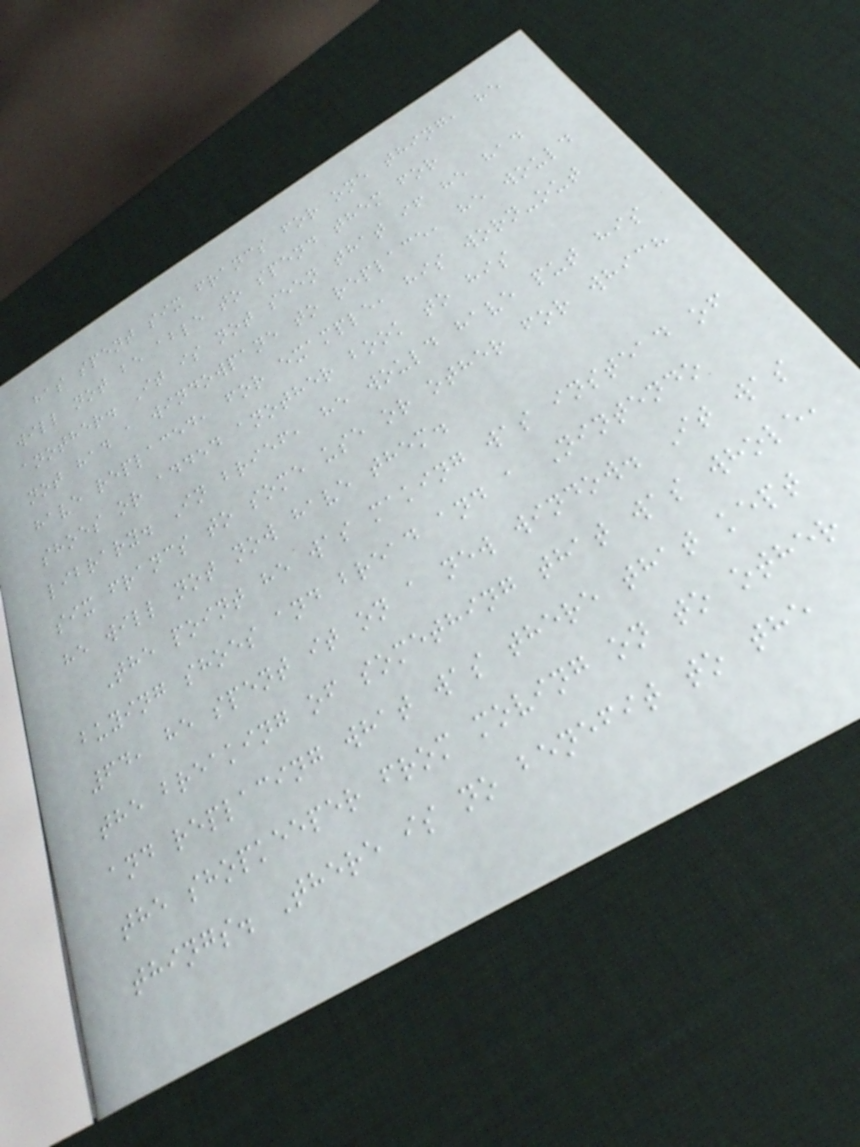has spent six francs for one thing, he
will not be able to spend them for
another. It is not seen that if he had
not had a windowpane to replace, he would
have replaced, for example, his worn-out
shoes or added another book to his
library. In brief, he would have put his
six francs to some use or other for which
he will not now have them.
The point he was making was instead of
buying shoes and bread and a Nintendo
64, he spent it on a new window. It was
the breaking of something that was whole,
and replacing what was there that kept
the shopkeeper from moving on to other
things. There is no benefit to the
